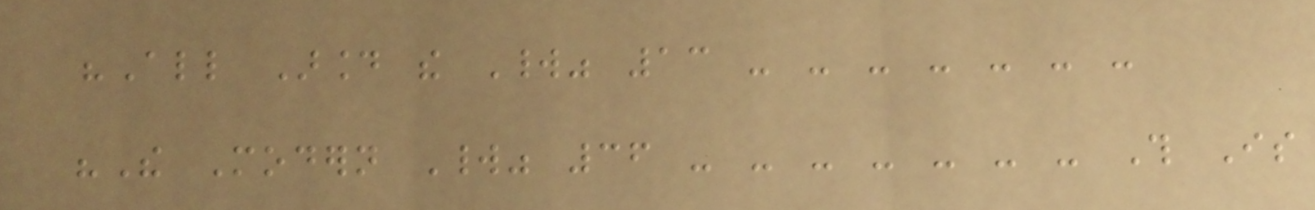"All Around the World" 13 - - - - - - -
"The Modern World" 36 - - - - - - - This Is
